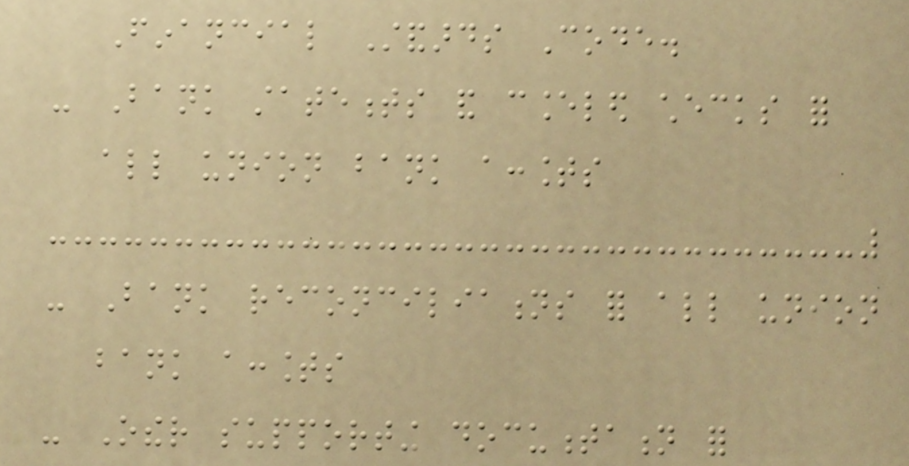Financial Standards Code.
- Bank statements and canceled checks for
all union bank accounts
- Bank reconciliations for all union
bank accounts
- Other supporting documentation for
